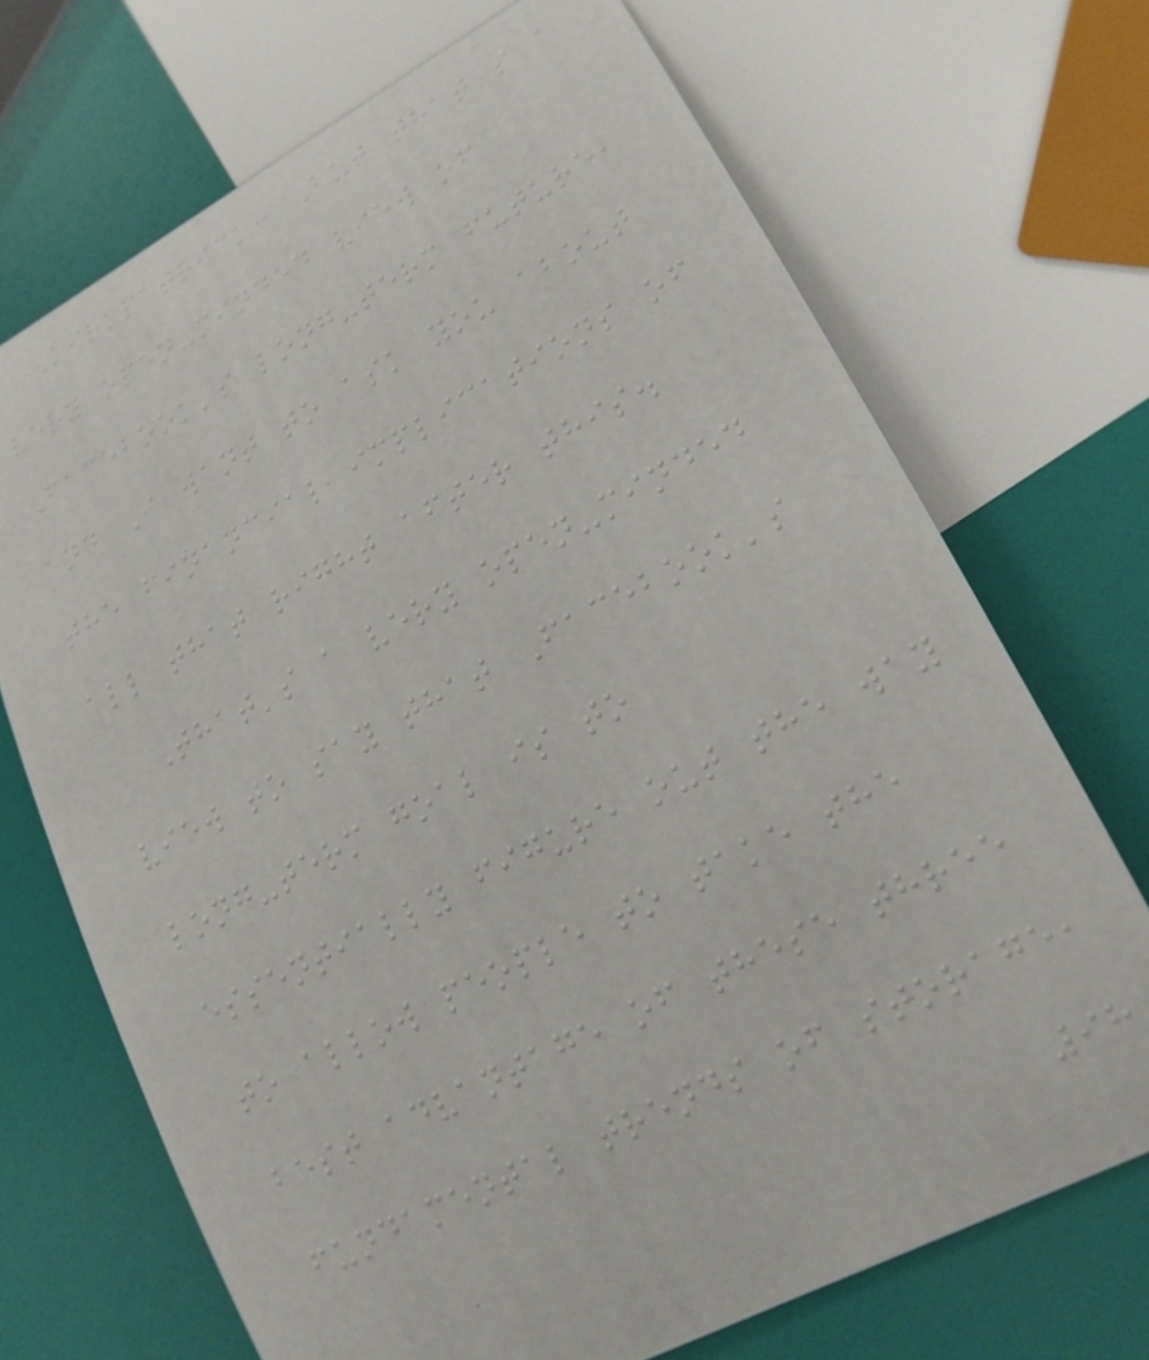Kirkpatrick: But that's a
very open-minded view of
Facebook's long-term future,
and I want to ask you about
the financial implications of
all that right after this.
That's a very open-minded
view to say that Facebook's
long-term goal is to
essentially figure out the way
to allow people to take the
best advantage of these three
fundamental trends of storage,
98
